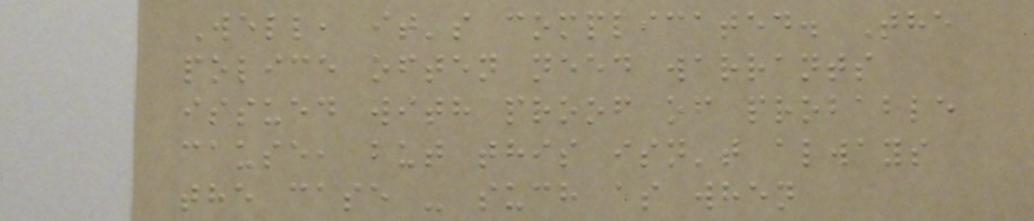Well, it's complicated. The
police often need warrants
issued with proof of probable
cause, but this isn't always
the case - such as when
